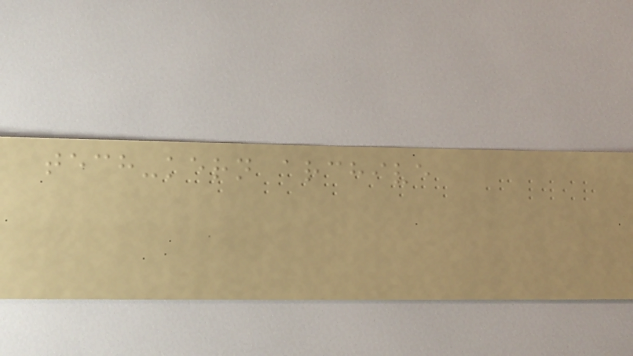tech-kern archive
